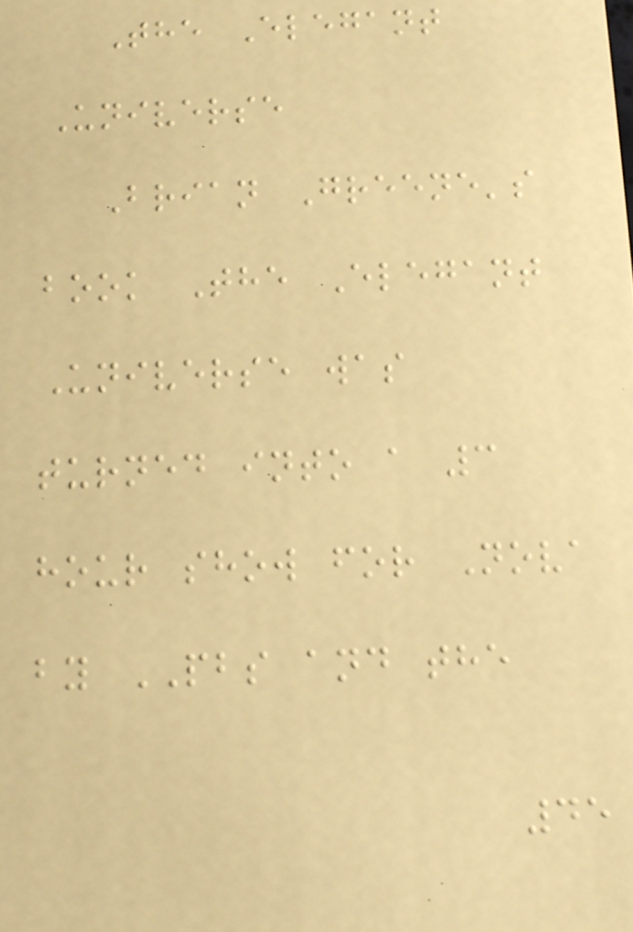The Elegant
Universe
Brian Greene's
book The Elegant
Universe was
turned into a 3
hour show for Nova
by PBS and the
45
